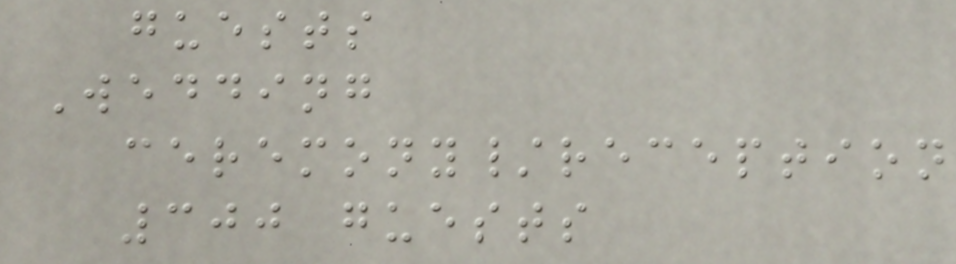guests
Wedding
ceremony/reception
300 guests
